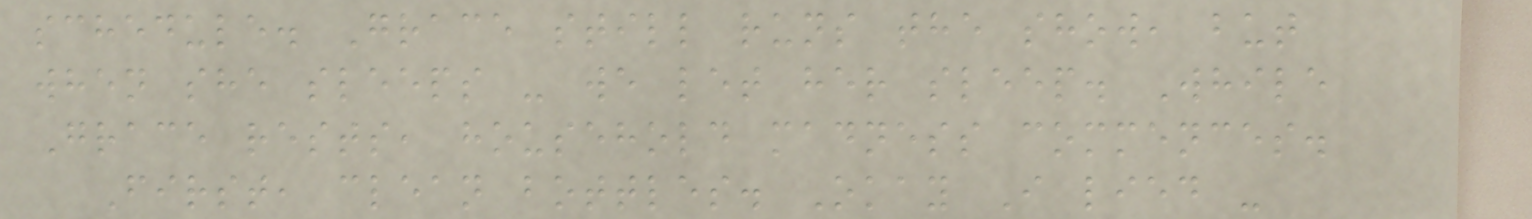schedule. Grace still runs the show, but
when she sleeps - we let her sleep. While
Grace rests, household madness commences.
First, clean bottles. Okay I lied -
